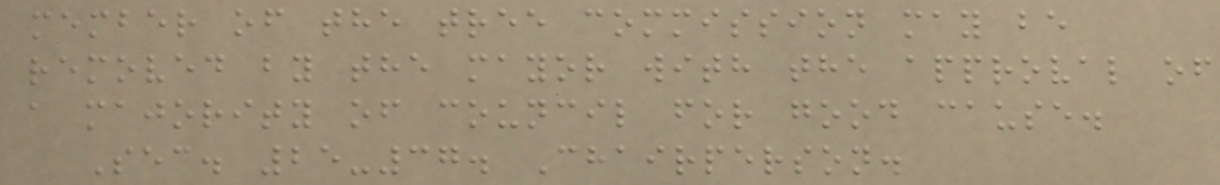member of the tree commission may be
removed by the mayor with the approval of
a majority of council for good cause.
Sec. 25-37. Chairperson.
